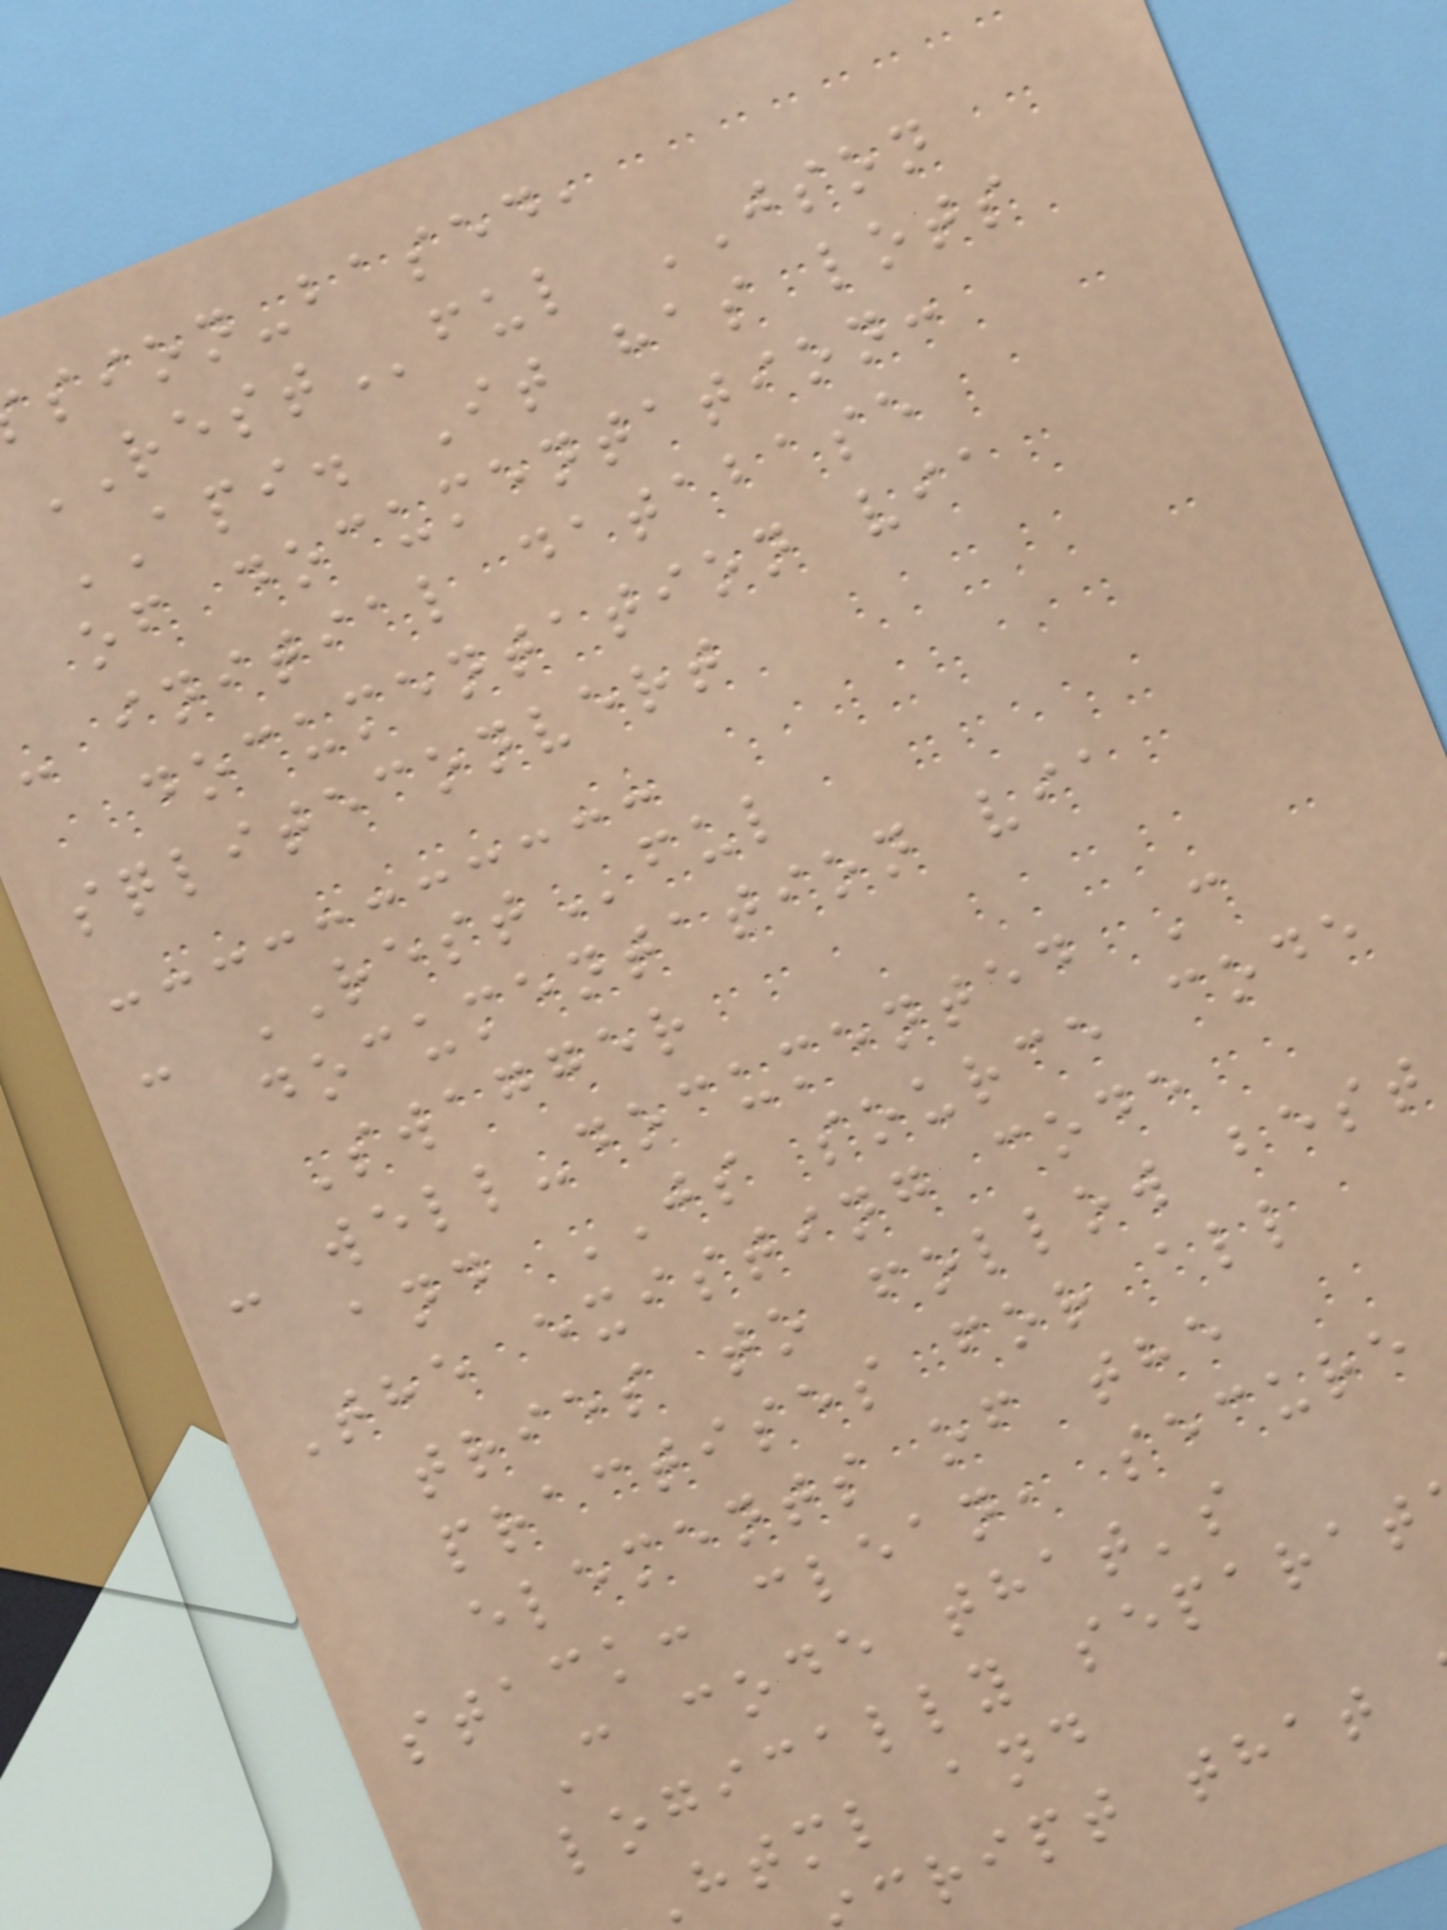sion-based,
RESTful JSON
API. It has lots
of documentation:
- initial database
documentation via
sqliteconvert
- RESTful
documentation via
Swagger
- well-documented C
and JS source code
The existing code
tries to follow best
practises for all
elements of the
stack: clean, secure
C code that's
logically separat
html and
cript that
